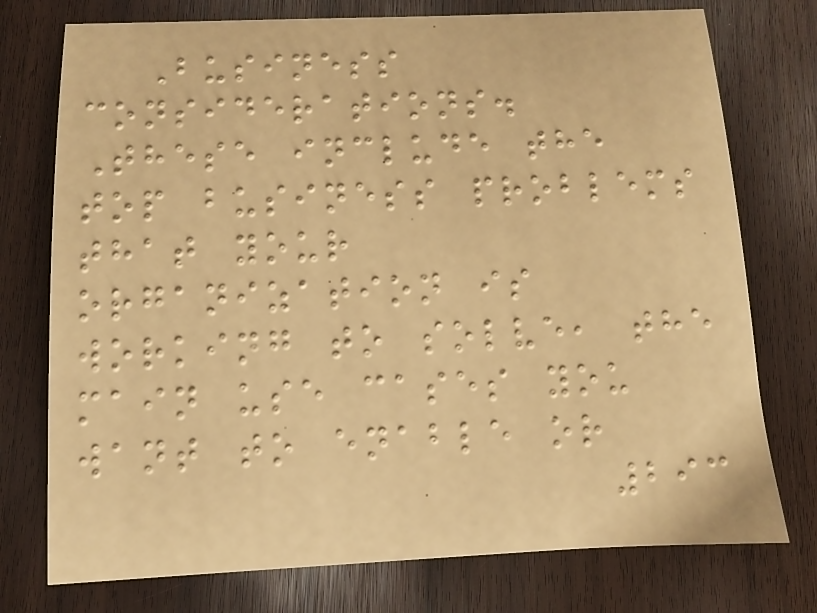Business
considerations.
These include the
top business problems
that your
organization is
working to solve, the
main use cases you
want to enable or
293
